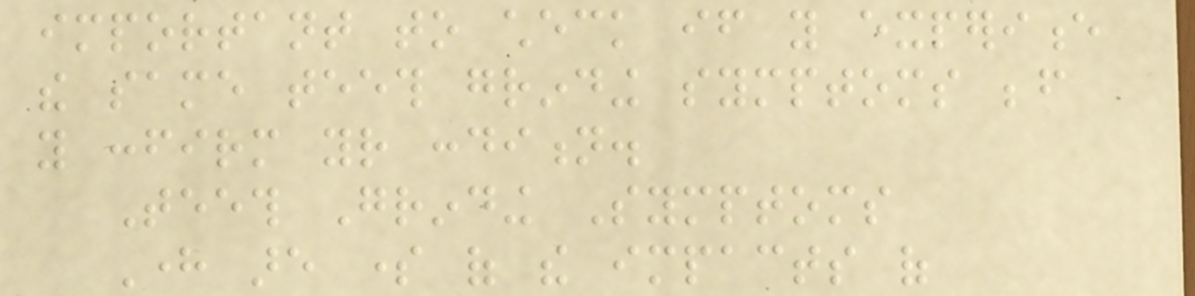important to check if you experience
the same teeth grinding symptoms before
you confirm your condition.
Teeth Grinding Symptoms
Here are some of the impacts of
